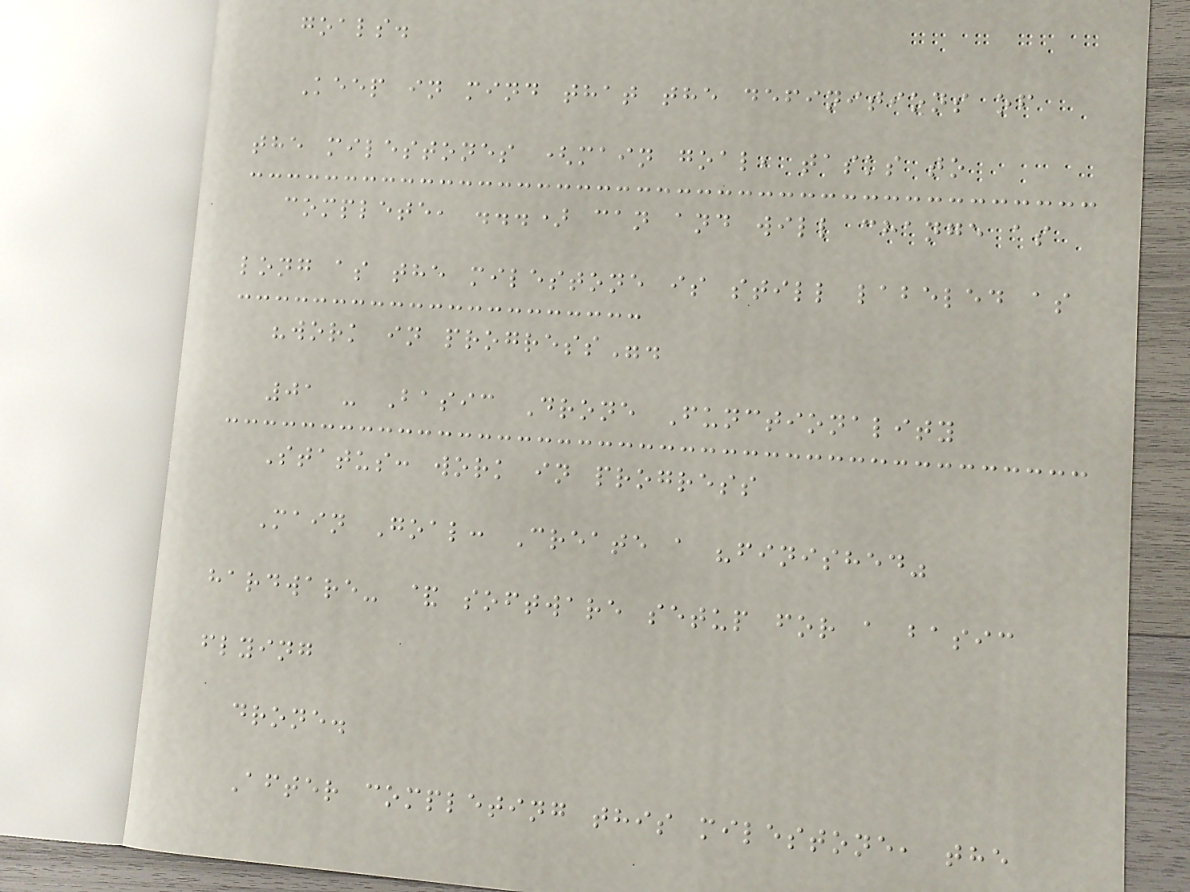goals.
Keep in mind that the definitions of
the milestones (main goal, tasks to
complete, ...) can and will change as
long as the milestone is still labeled as
"work in progress".
01 - Basic Drone Functionality
Status: work in progress
Main Goal: Create a "finished"
hardware- & software setup for a basic
flying
drone.
After completing this milestone, the
